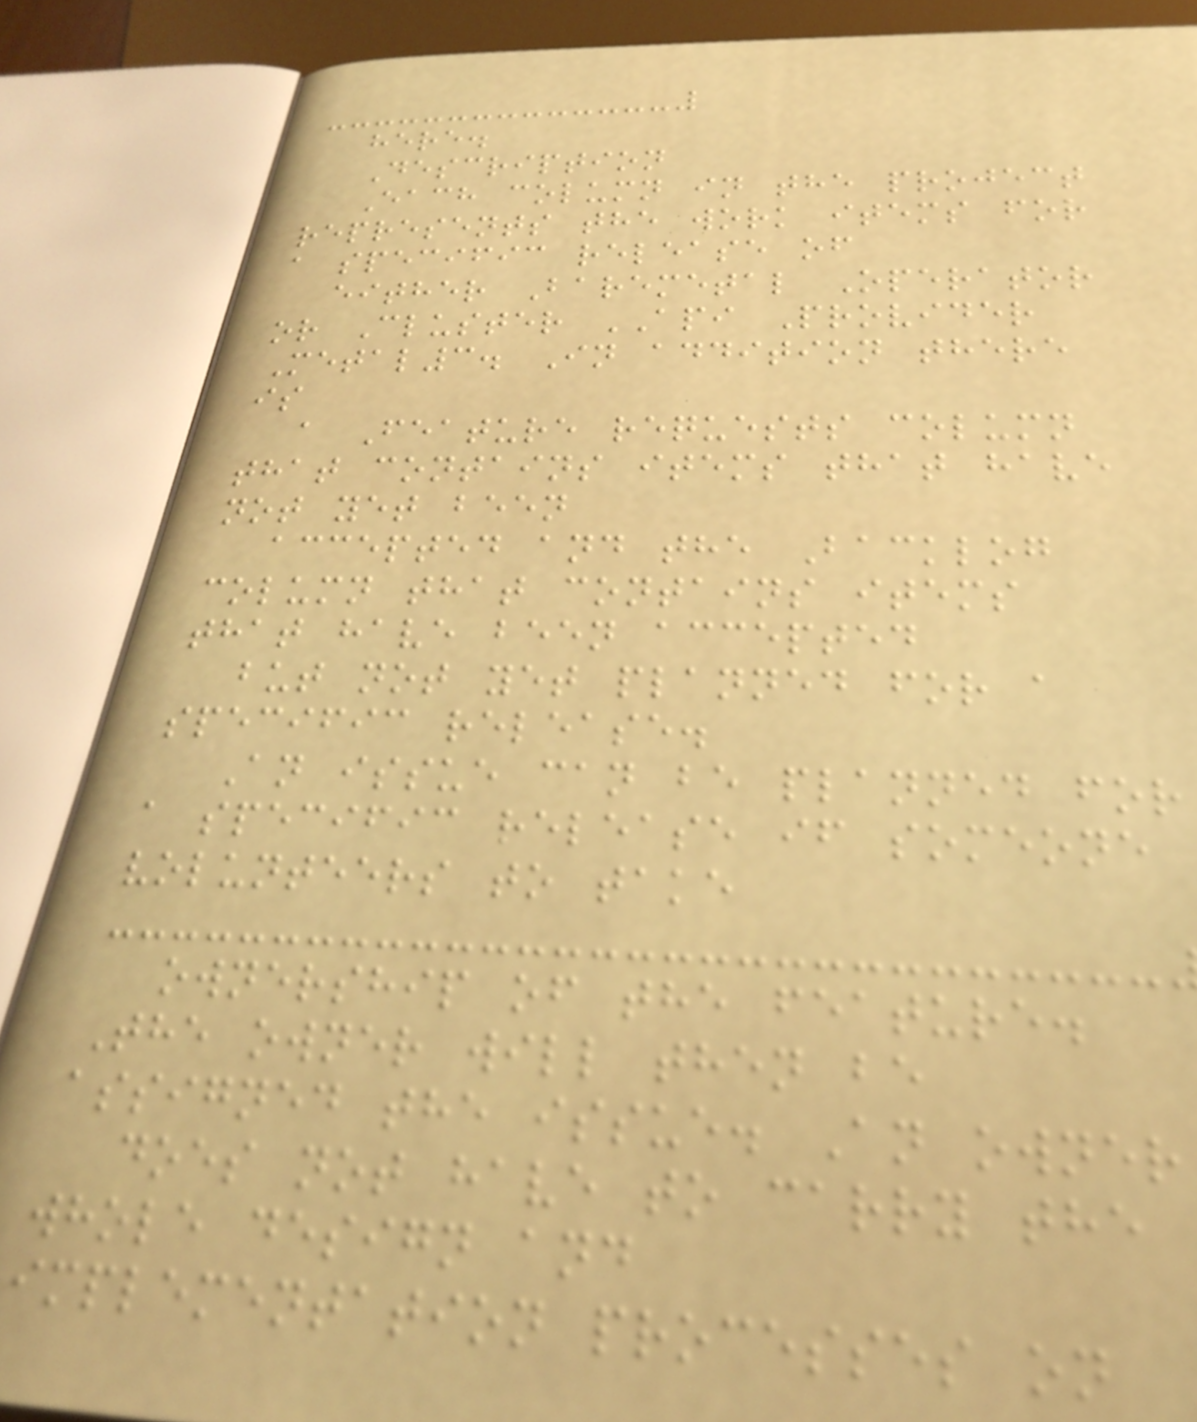here.
Description
Each column in the project
represents the work items for
a specific release of
either Baremetal Operator
or Cluster API Provider
Metal3. In addition there
is
a Feature requests column
that contains items that have
not yet been
accepted and the Backlog
column that contains items
that have been accepted
but not yet planned for a
specific release.
An issue can be planned for
a specific release if someone
volunteers to take
ownership of the feature.
The owner will then be
assigned the issue. An owner
does not have to carry the
whole design and
implementation processes on
